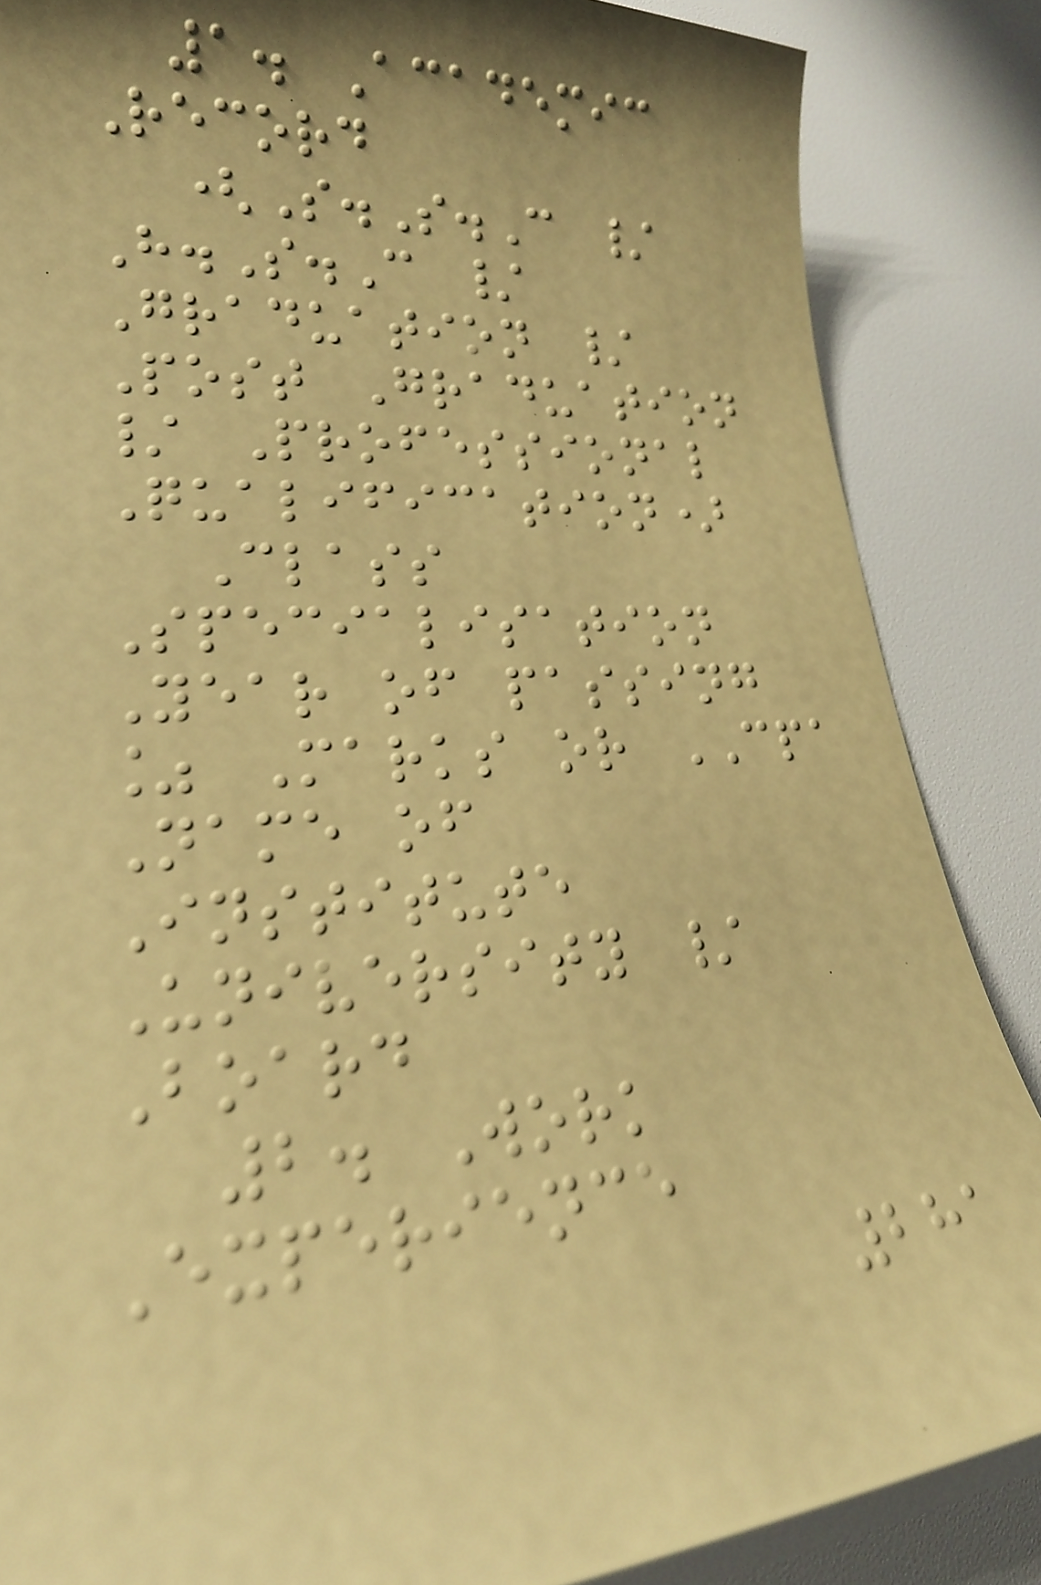1. Academic
Record
(S.S.C /
H.S.C /
Graduation /
Post Graduation
/ Professional
Qualification)
Class
Specialisation
Year of passing
% Marks or CPA
Name of
Institute
University /
Board
2. Work
Experience
281
